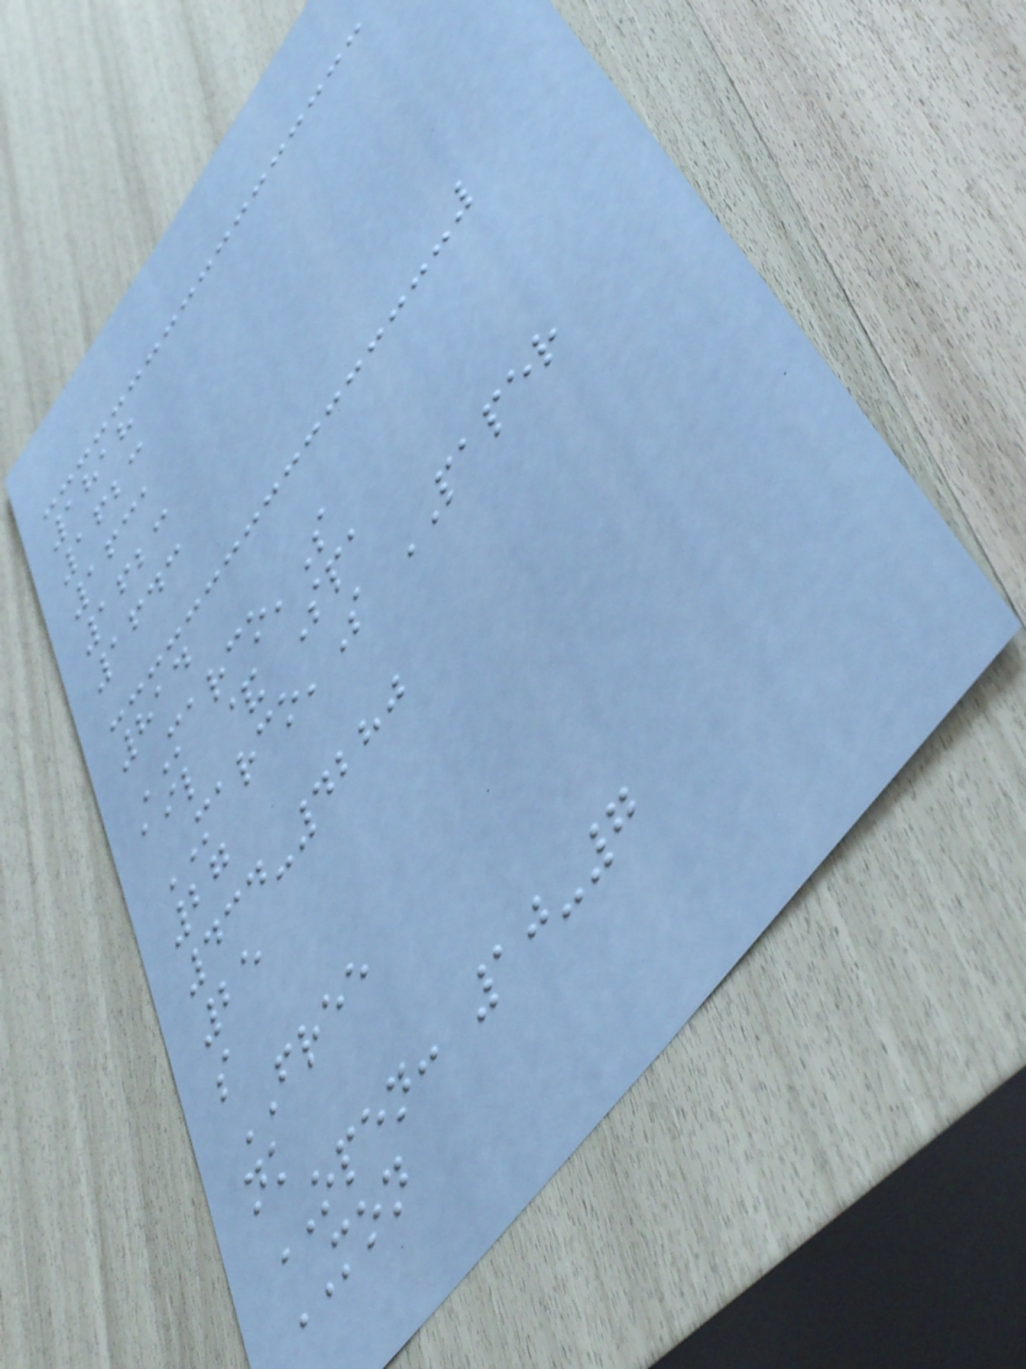1818
1623
1631
1623
1643
814
MARCO'S
ail & Spa
MARCO'S PAPER
27
434-4280
25
s
FREE
nk
OPEN: 10-7
MON
